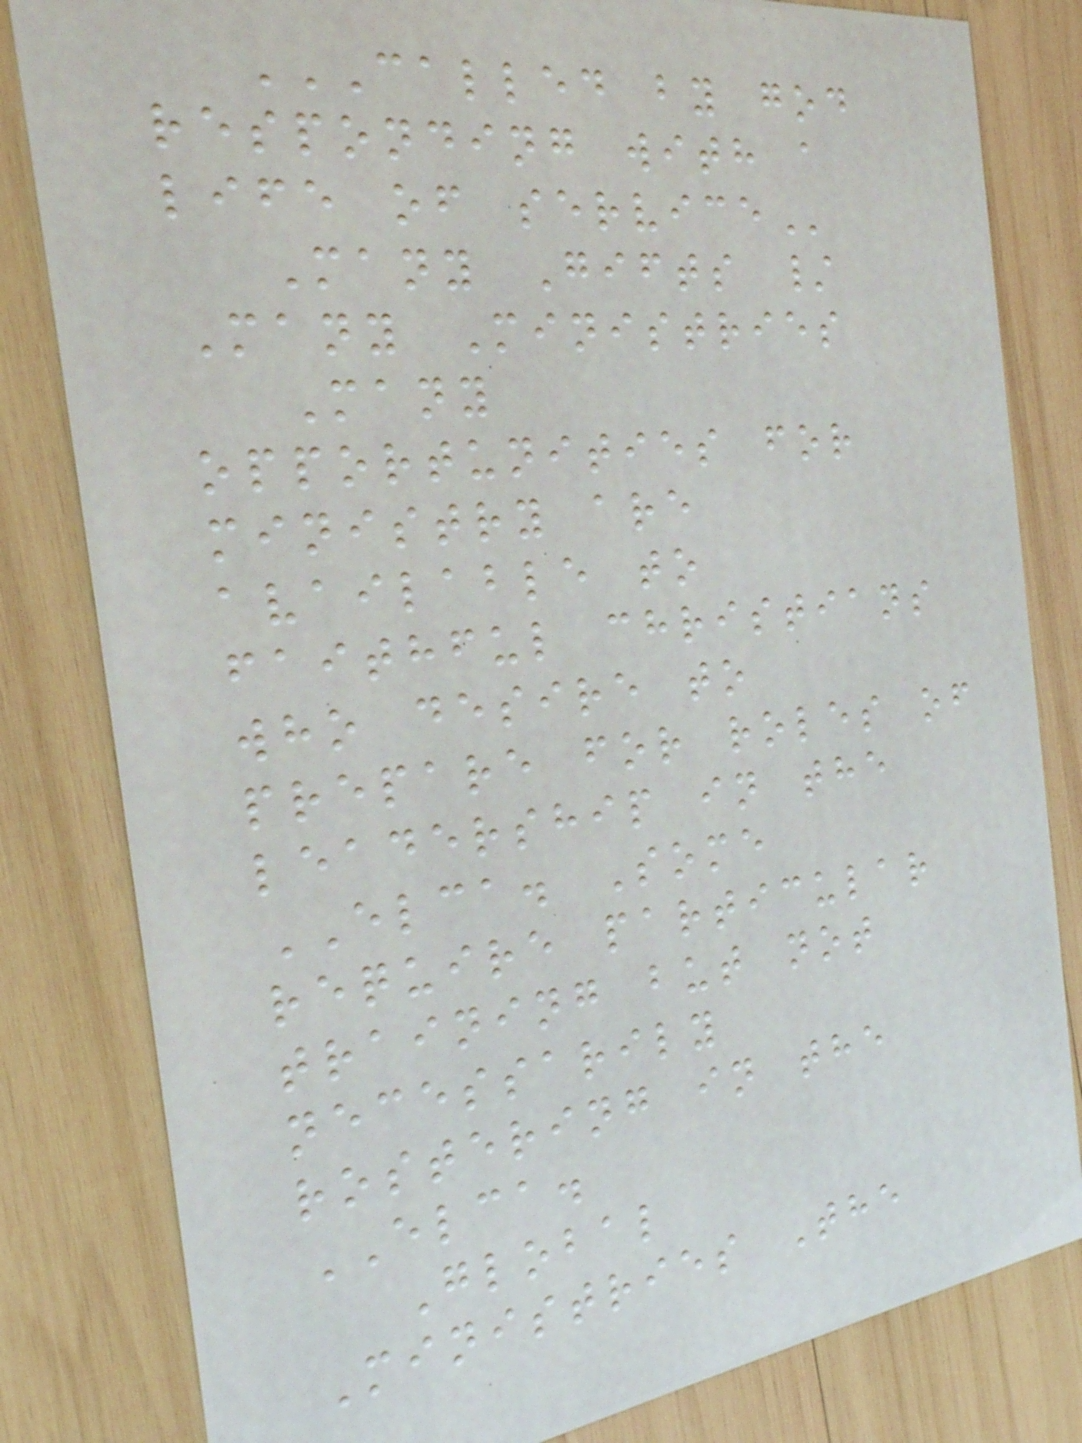CALLED BY GOD
RESPONDING WITH A
LIFE OF SERVICE
Many Gifts /
Many Ministries
Many
opportunities for
ministry are
available to
faithful christians
who desire to
prepare for roles of
leadership in the
ELCA. Some
require particular
training but not
necessarily
rostering in the
ELCA.
Global
Ministries The
